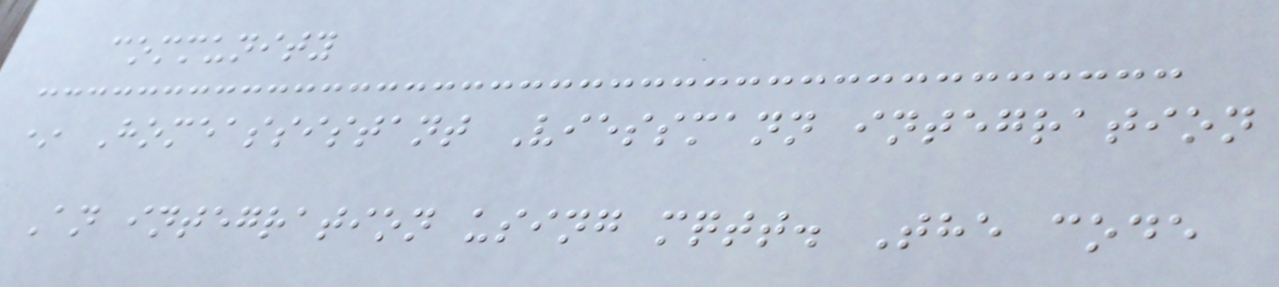community
* Homeassistant Viessmann integration
An integration using mqtt. The code
